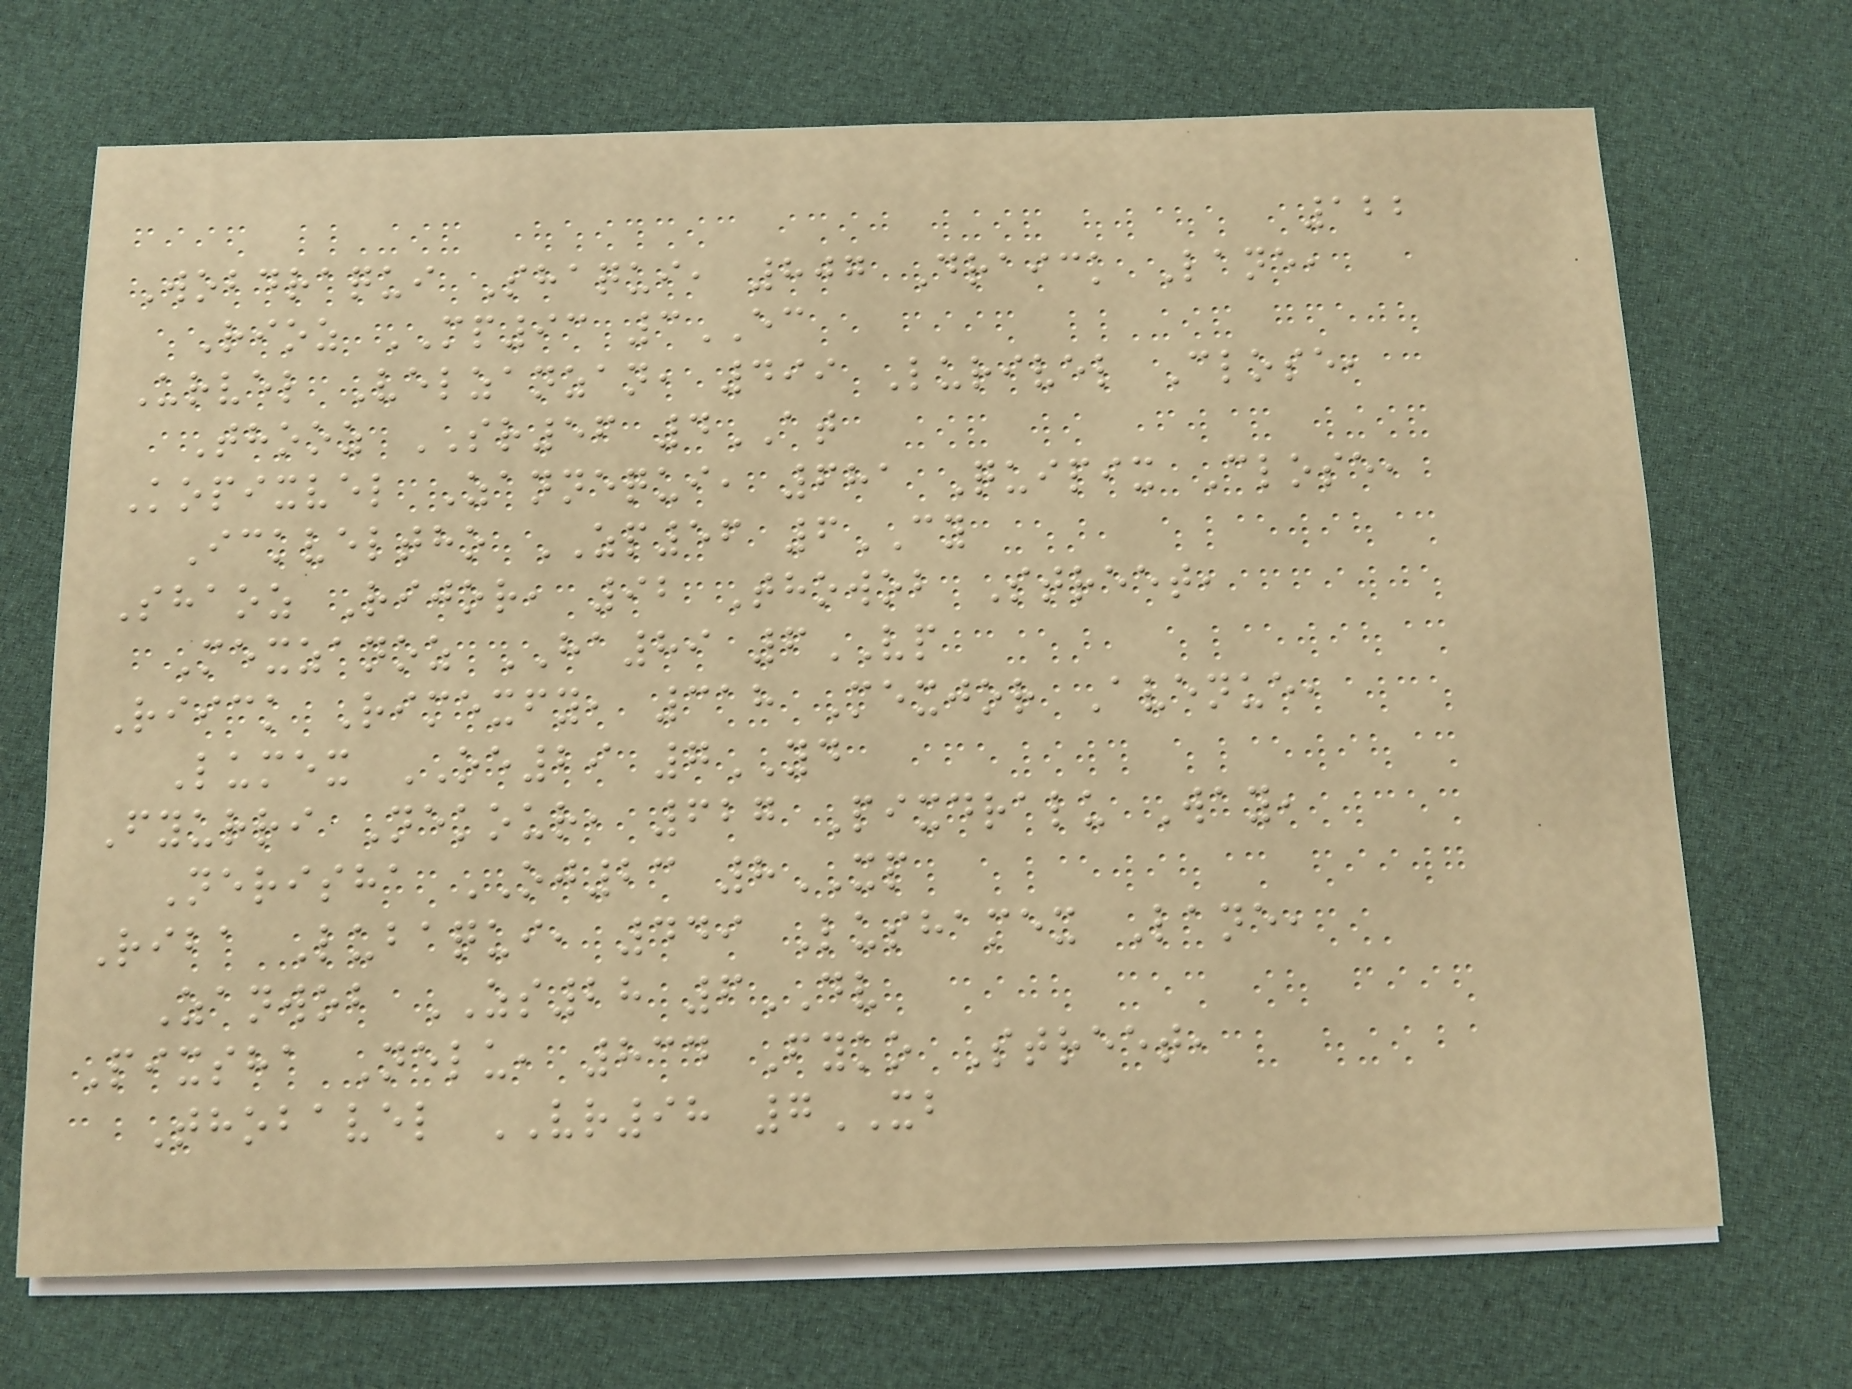122
Wobdraqui Shaqui, 807 Draick Lane,
Rioz MP93 3EC
Urvel Velzanzan, 499 Lurivel Close,
Thooz SR56 4AT
Kopixvel Zannequi, 681 Quipix Close,
Ickveltho ZP56 6CY
Shaoz Rijor, 92 Thowob Street,
Mexzanoz HA89 6VP
Riick Rimexfy, 318 Mexjor Avenue,
Lumex OE29 7YD
Fyurri Nekour, 627 Pixdralu Way,
Nerisha OJ23 8XP
Riba Lubaqui, 449 Lushamex Lane,
Zanwob ZS28 6DV
Pixsha Nelu, 834 Fyko Street,
Thobavel VR98 7XB
